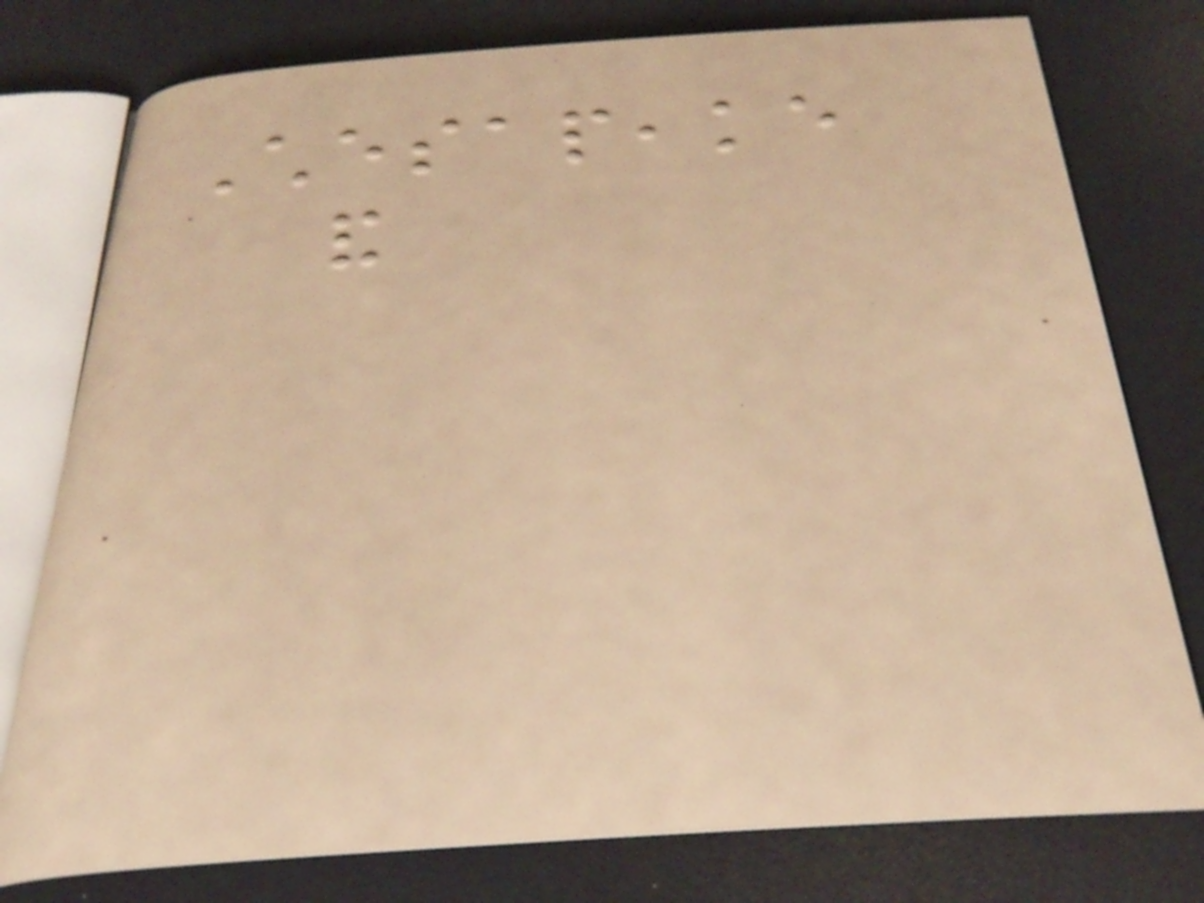Chesapeake
and
